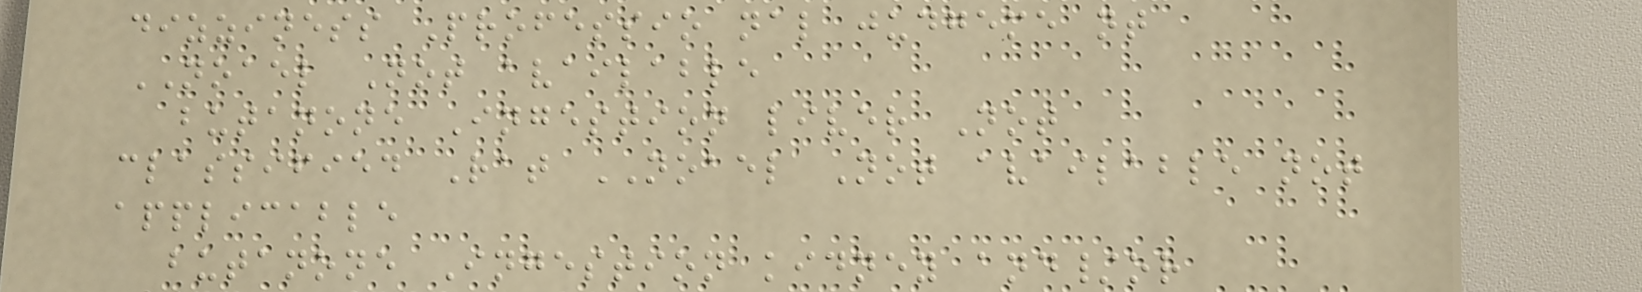dizziness Professio nal judgeme nt
NOAEL Not available
butanone Ingestion liver Not
classified Rat NOAEL Not available not
applicable
butanone Ingestion kidney and/or
